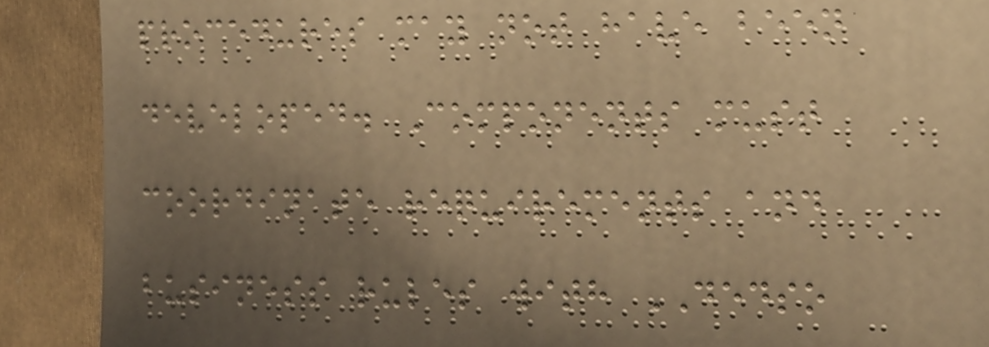procedures may not have been
developed. Components must
coordinate requirements and
business rules with DEDSO
